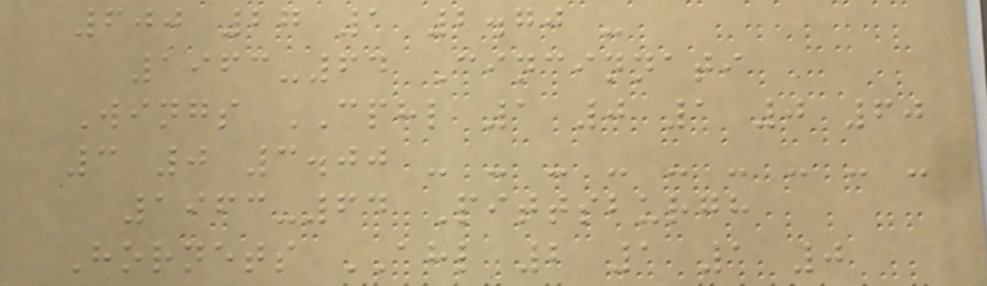600 27 1 2.70 -
1963-64 Cincinnati
Wings CPHL 1 0 1 0 60
3 0 3.00 - - - - - - - - -
1963-64 Pittsburgh
Hornets AHL 2 1 1 0
